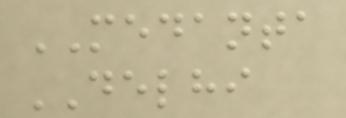MEDANTA
DELHI
